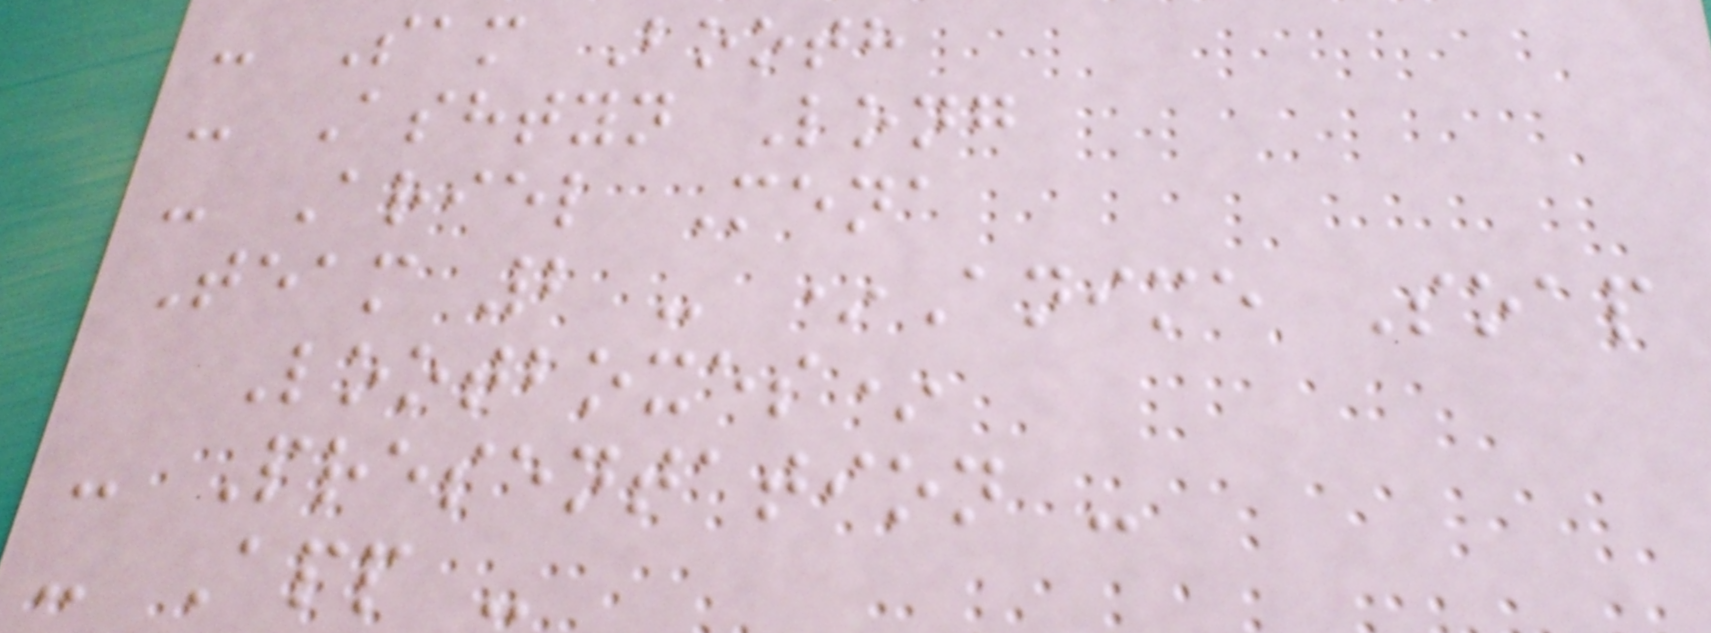- Sam Booth
- Ashtyn Long
- Ariel Mena
Team 2 - *Anime Soap
Lootboxes*
- Presentation -
- App -
